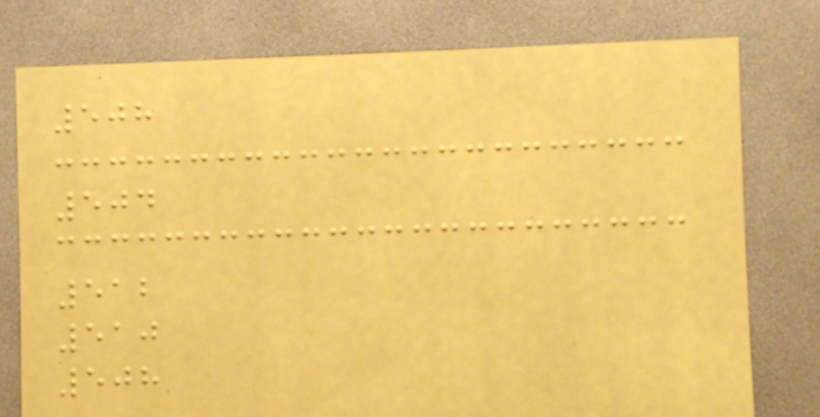508
504
512
510
508
